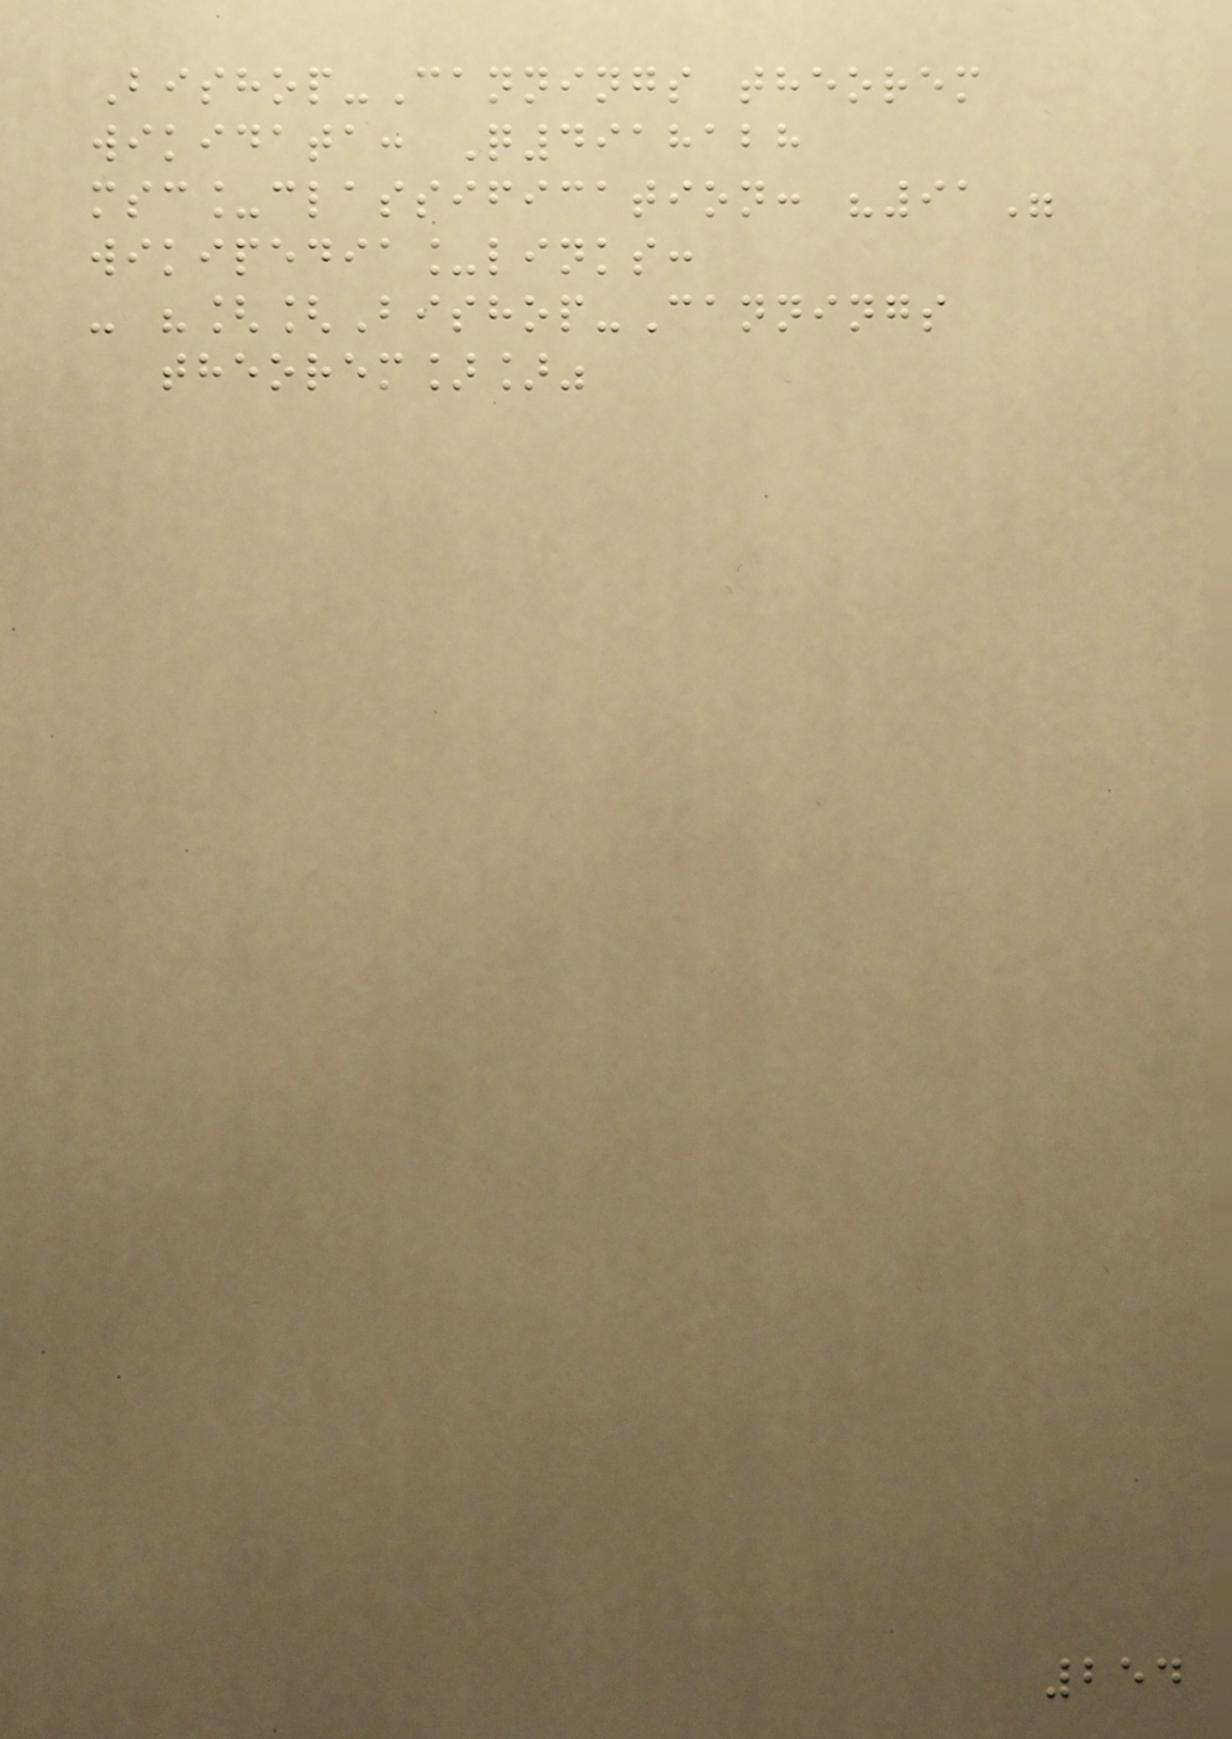Bishop-Cannings theorem
wikidata: Q4918128
msc_classification: "91"
wikipedia_links:
- "[[Bishop-Cannings
theorem]]"
254
